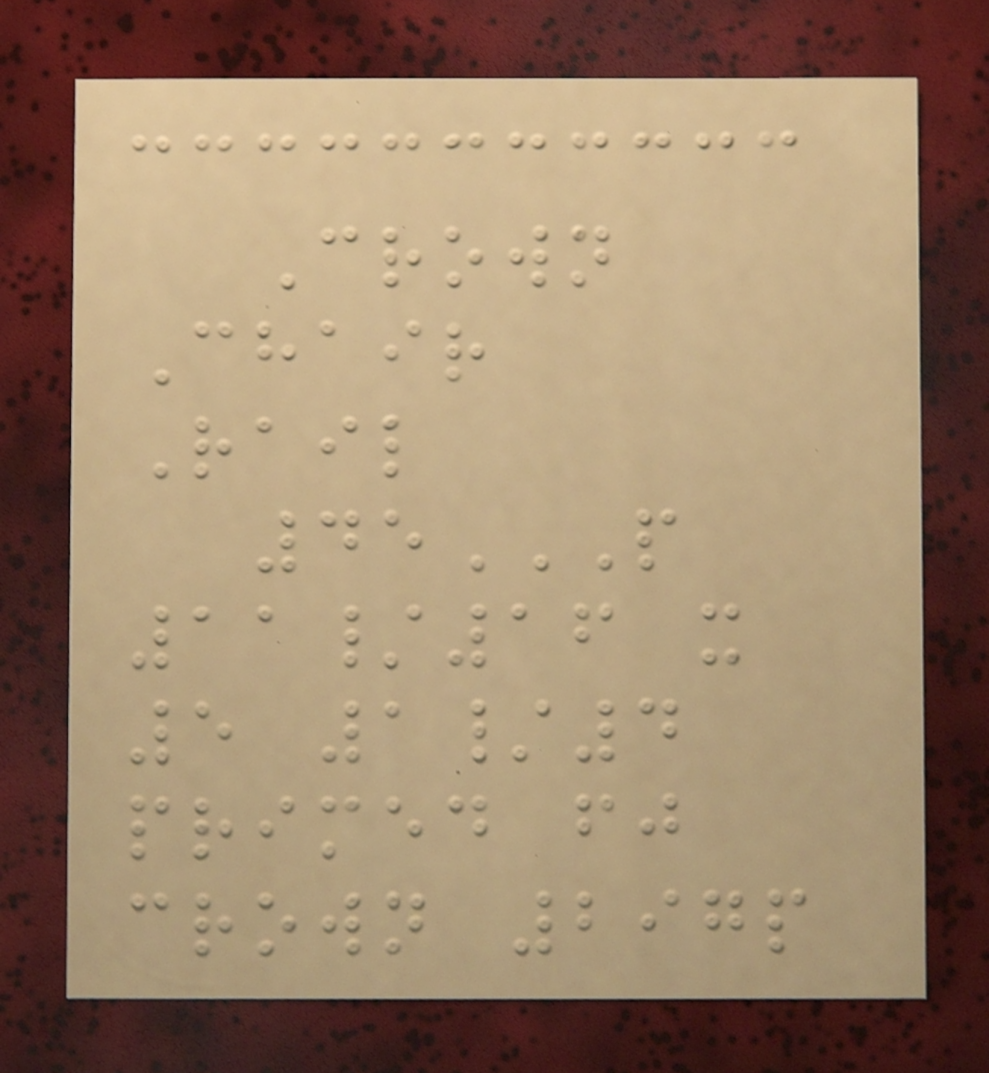Crown
Chair
Rail
45P
11/16 X
5 1/4
PRIMED FJ
CROWN 297P
